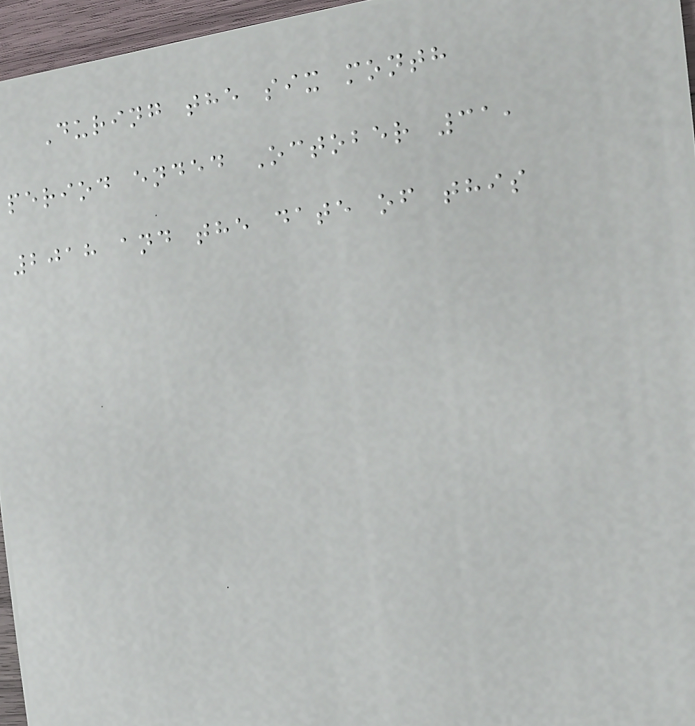During the six month
period ended October 31,
2018 and the date of this
